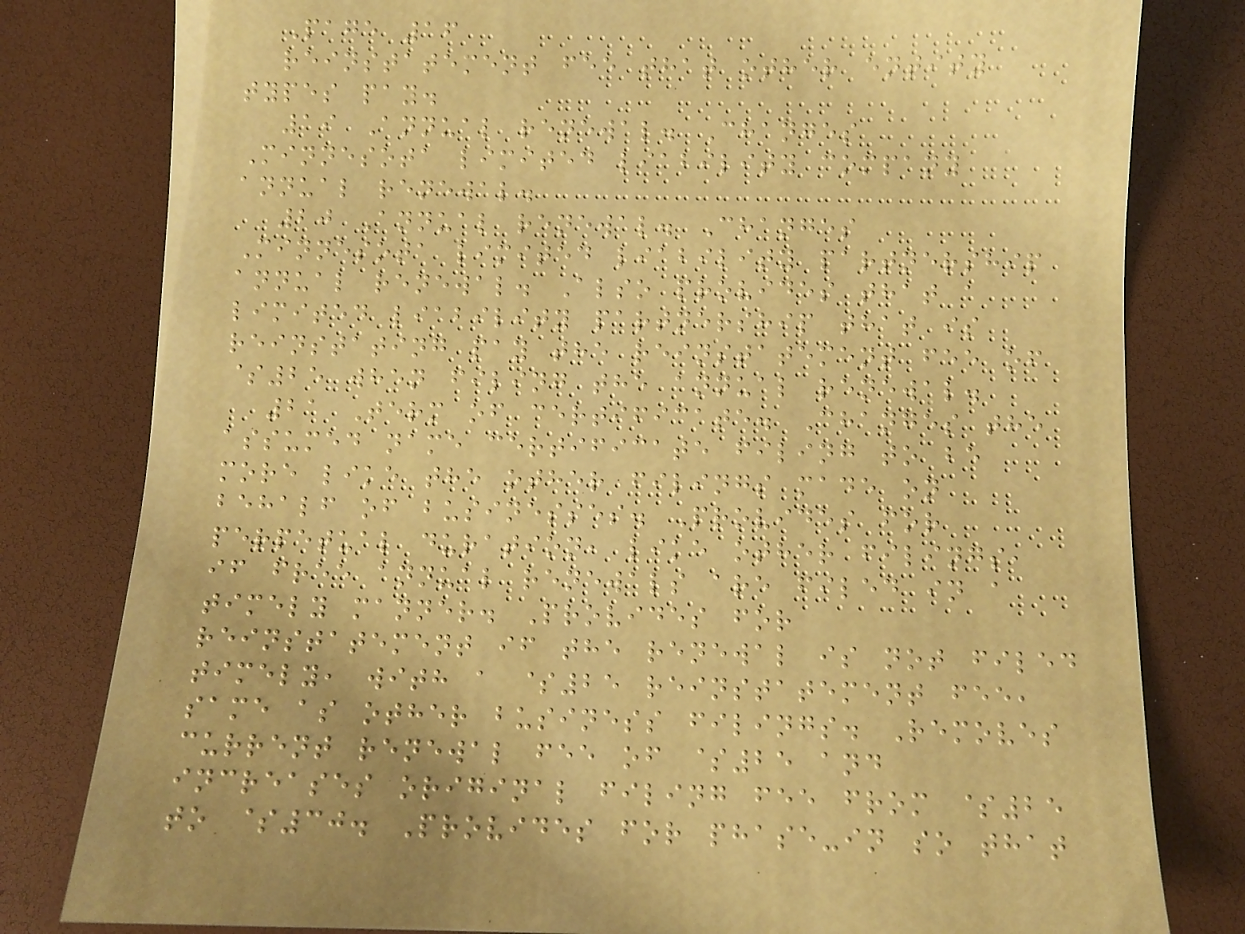Page 16
reinstatement fee that other entity
types pay.
19 Annual renewal. Changes
Minnesota limited liability company
annual renewal.
20 Annual renewal. Changes
Minnesota limited liability partnership
annual renewal. Also provides that a
limited liability partnership that is
reinstating pay the reinstatement fee of
$25 when filing the annual renewal.
21 Term of certificate. Changes the
assumed name certificate filing to be
more like the other filings made on
behalf of businesses. Provides for
perpetual duration, like other filings,
if free annual renewals are filed in a
timely manner. Provides for
reinstatement if the renewal is not filed
timely, with a $25 reinstatement fee,
same as other business filings. Removes
current renewal fee of $25 and
increases original filing fee from $25
to $30. Provides for phase-in so that
